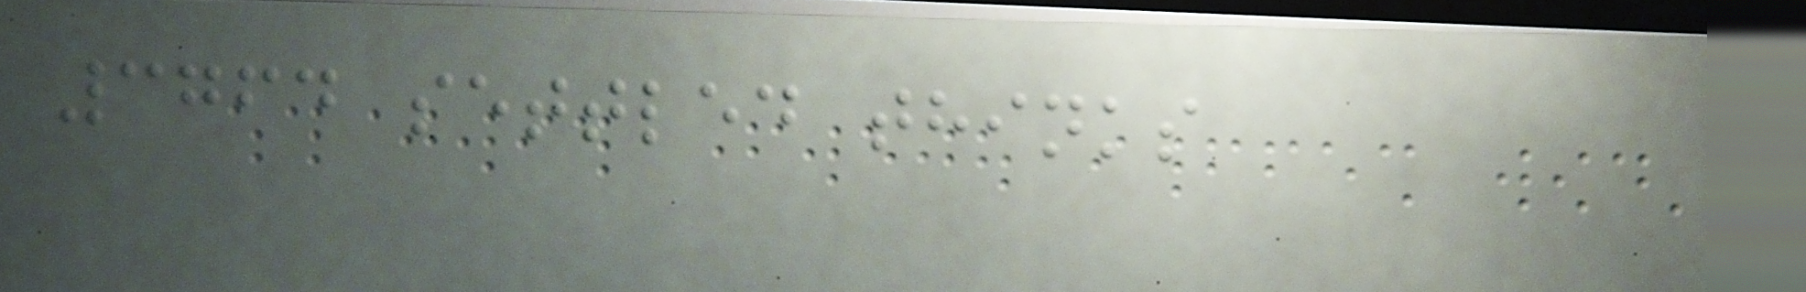3764 settled thinks
